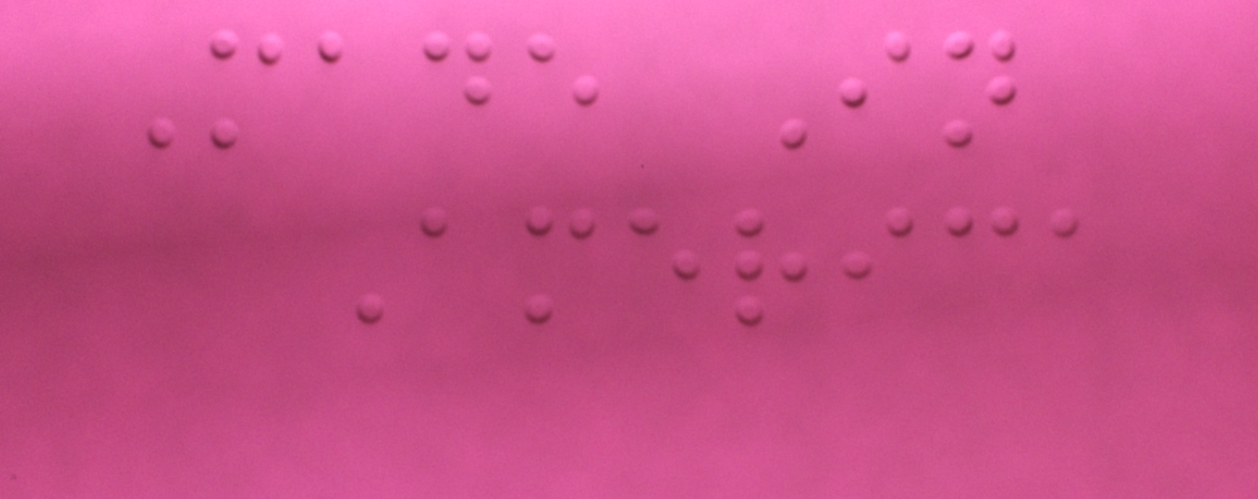Made In
America
